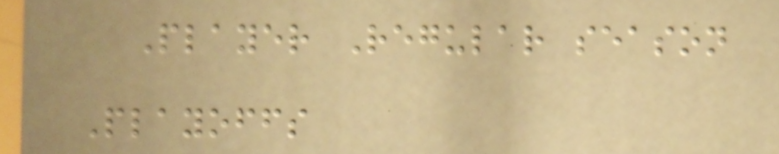Player Regular season
Playoffs
